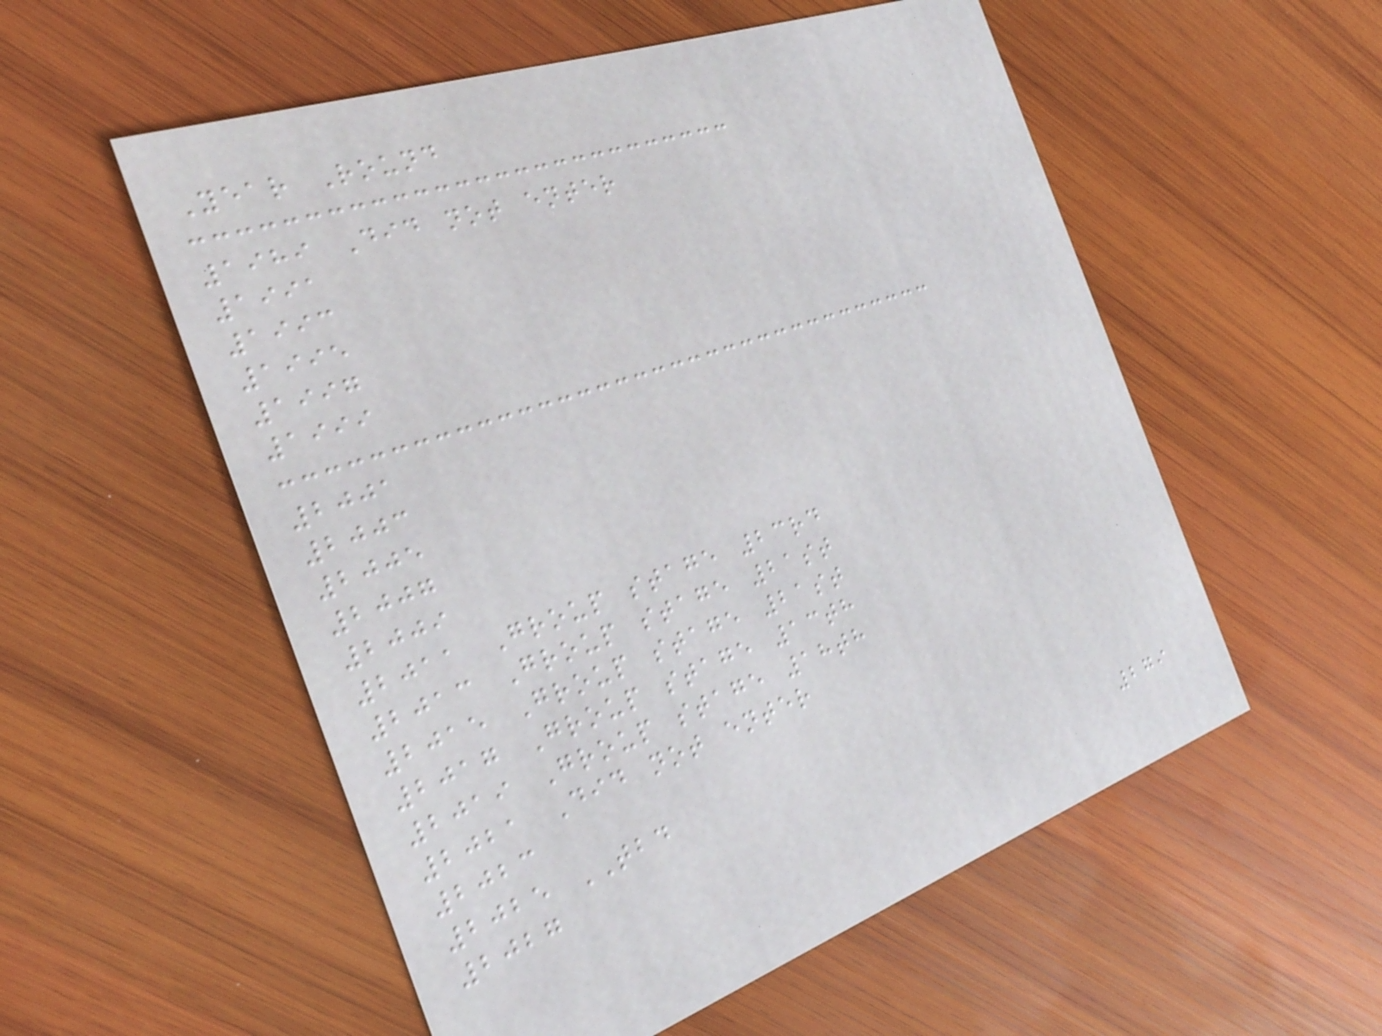Year Round
1989 Did not enter
1991
1993
1995
1997
1999
2001
2003
2005
2007
2009
2011 Group stage 23rd
2013 Group stage 21st
2015 Group stage 21st
2017 Group stage 13th
2019 Group stage 18th
2021 Did not enter
2023
2025 TBD
2027
279
